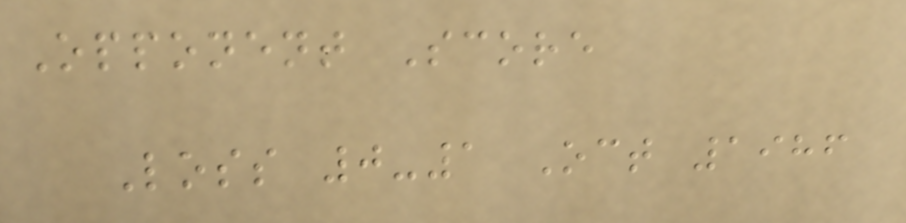Opponent Score
Loss 0-1 Oct 1986
